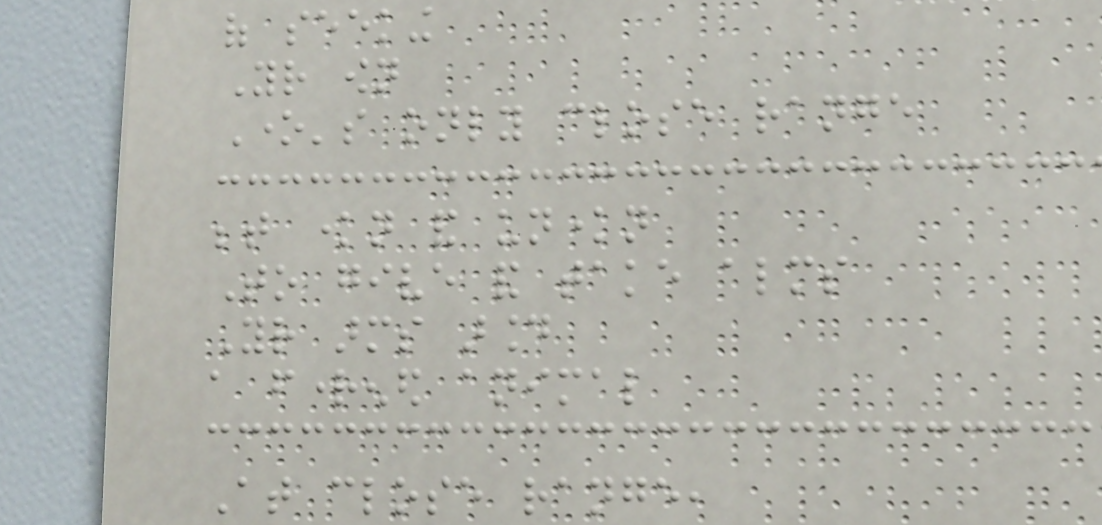of seeking
Your own
One's only close range
between known and unknown
To give and take alms
Your arms around
a frightened animal
At close range,
